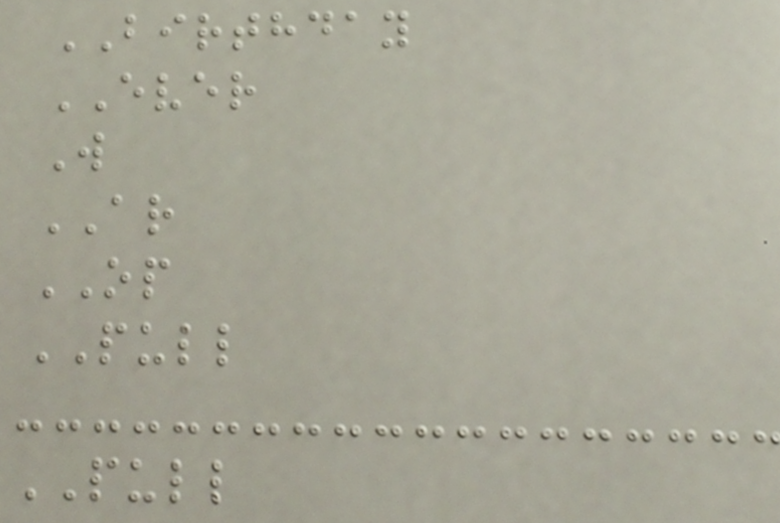BIRTHDAY
EVER
W
AR
OP
PULL
PULL
